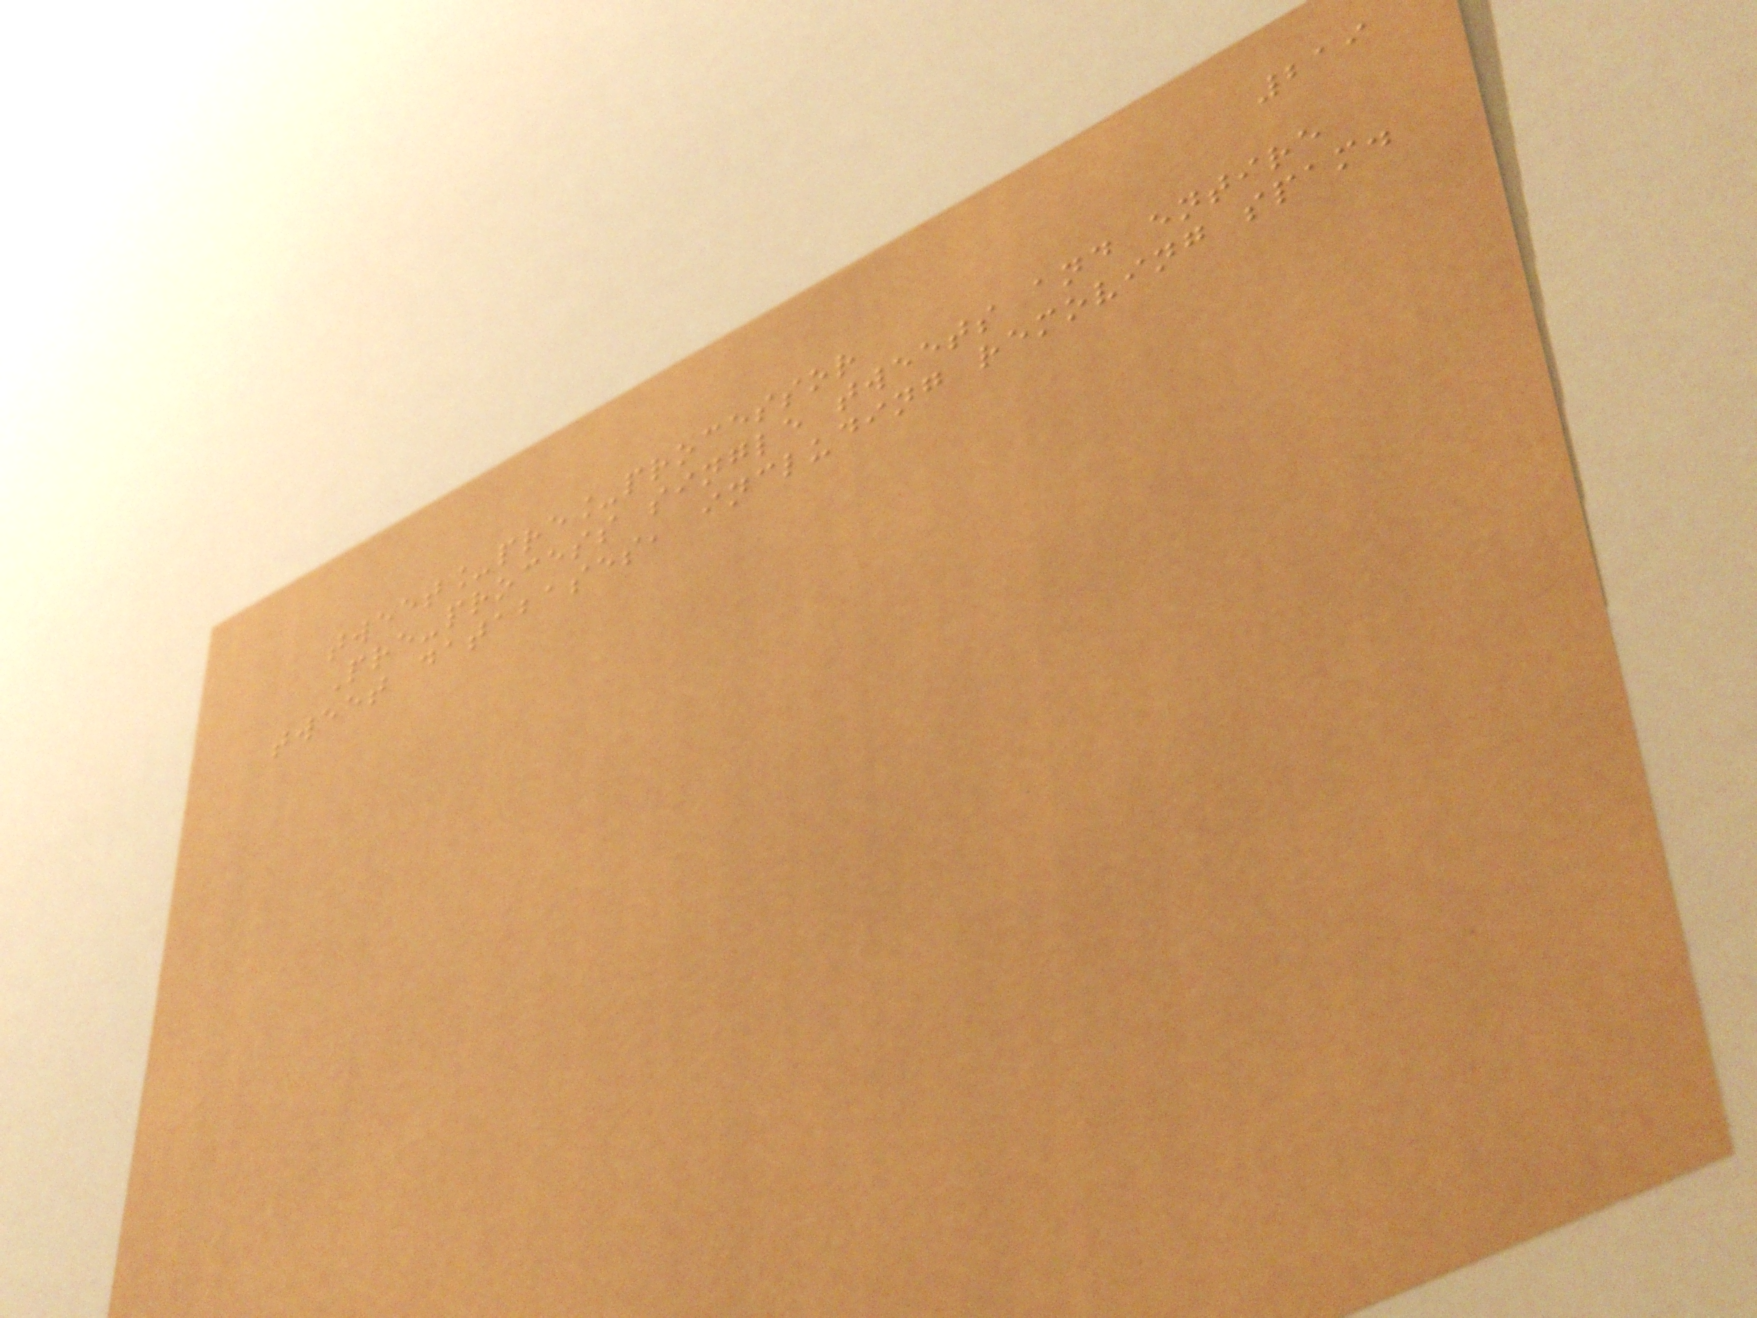219
tweet_pre_processor
Pre-process single tweets and entire
tweet databases, including removing spam.
